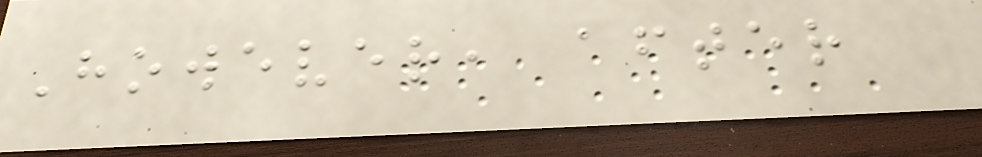However, after
